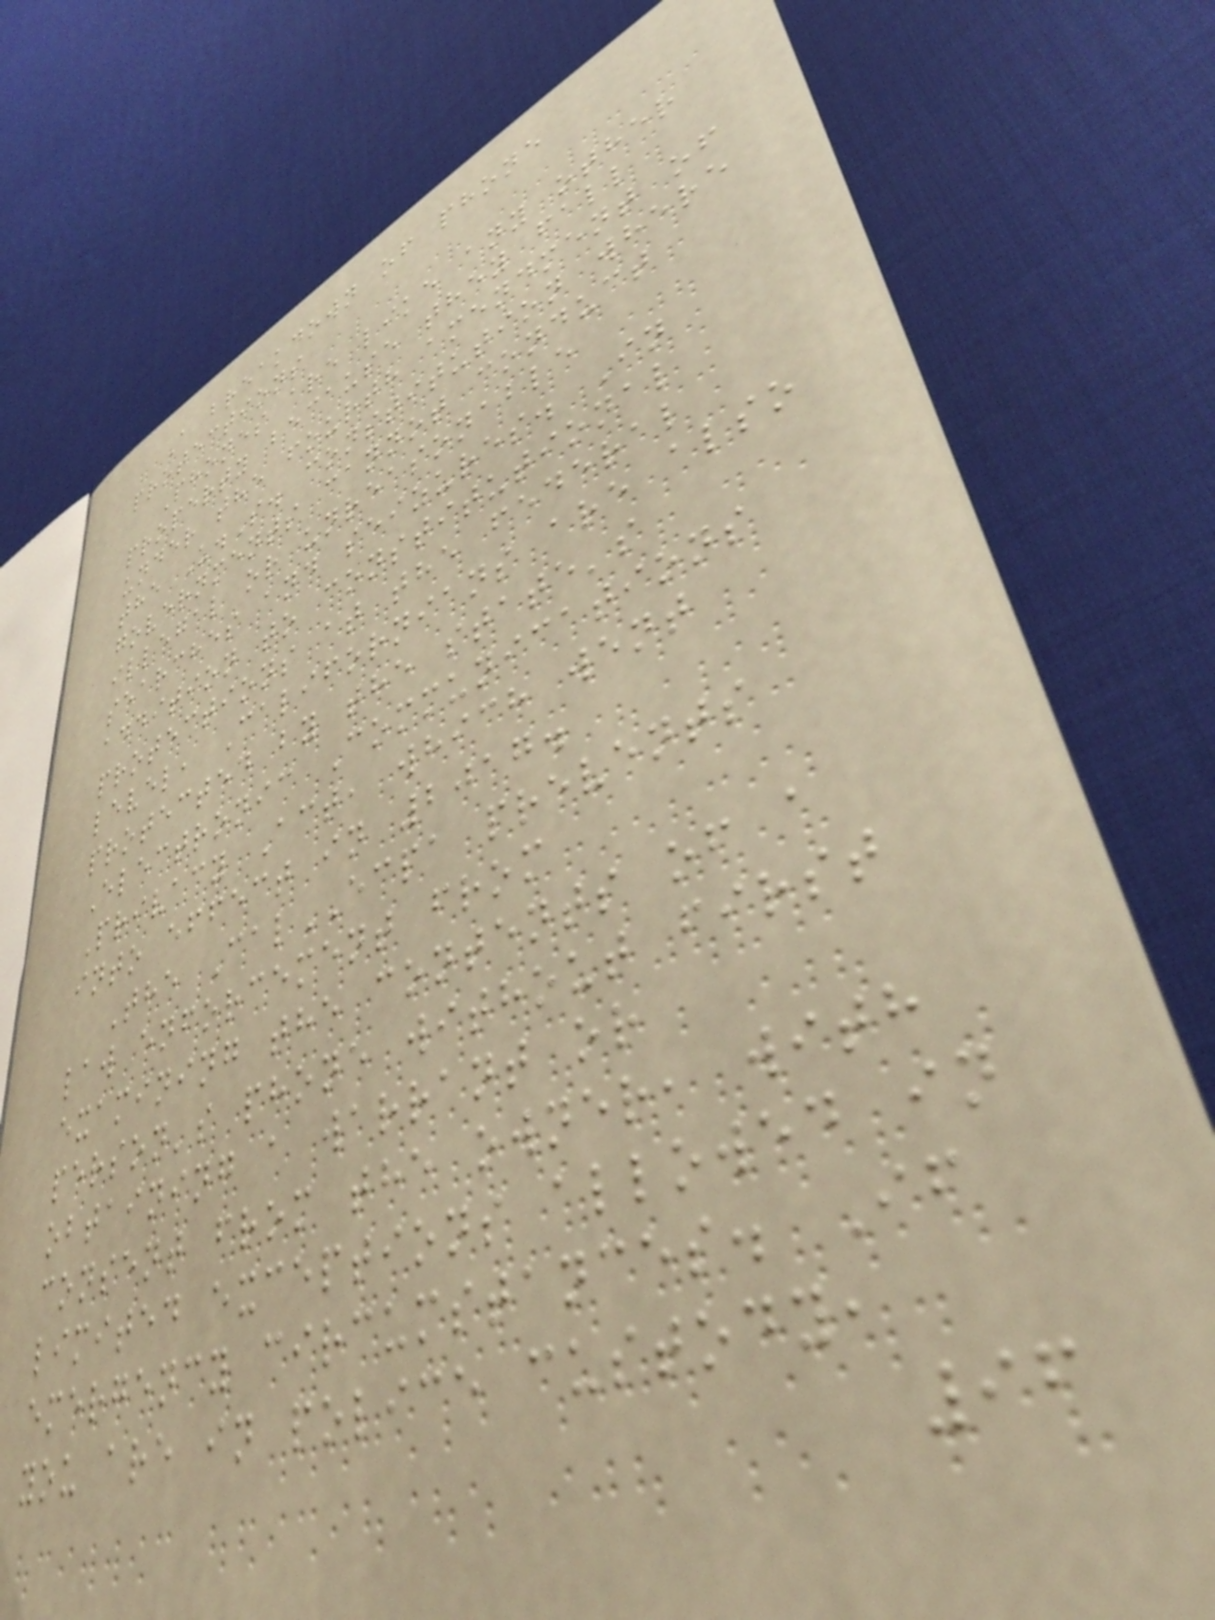A breakdown of phone
protections
Phones are like any other
property because they fall
under the fourth amendment of
the U.S. constitution where
governments cannot conduct
illegal or unreasonable
searches and seizures. In
addition to constitutional
protections at the federal
level, Californians are also
protected by the state's
Electronic Communications
Privacy Act, which went
into effect in 2017.
The CalECPA prevents
law enforcement from
examining the contents of a
person's phone without first
obtaining a warrant or
consent from the owner, with
limited exceptions allowed in
emergency circumstances. If
you are in police custody,
96
